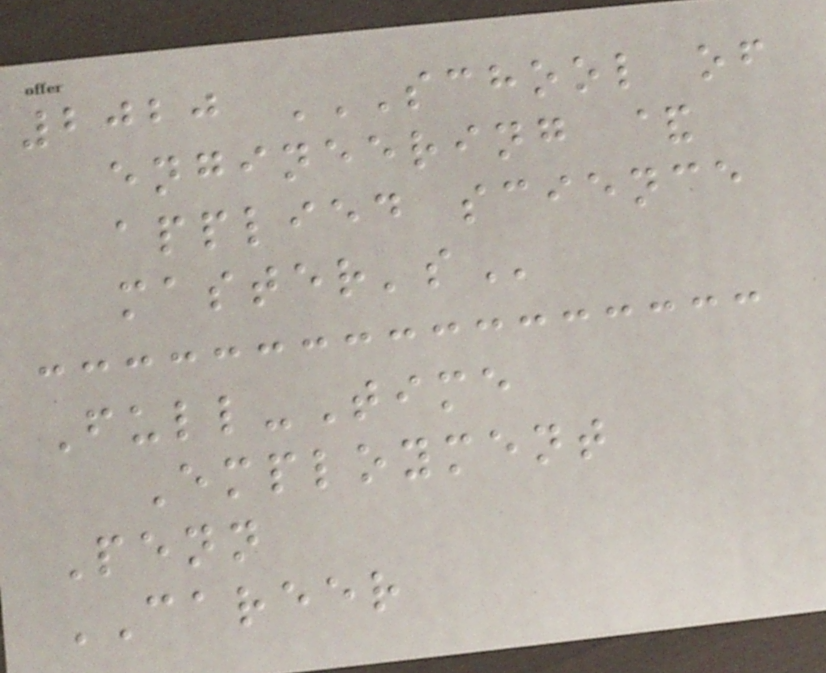2020 SCHOOL OF
ENGINEERING &
APPLIED SCIENCE
MASTER'S
Full-Time
Employment
Penn
CAREER
